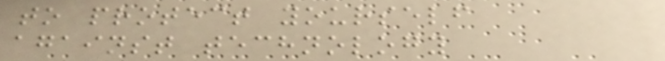to protect yourself
against technology
